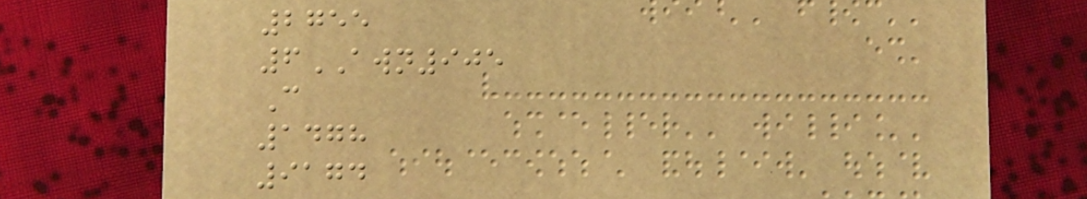2755
6AWN905
C
1478
9174
